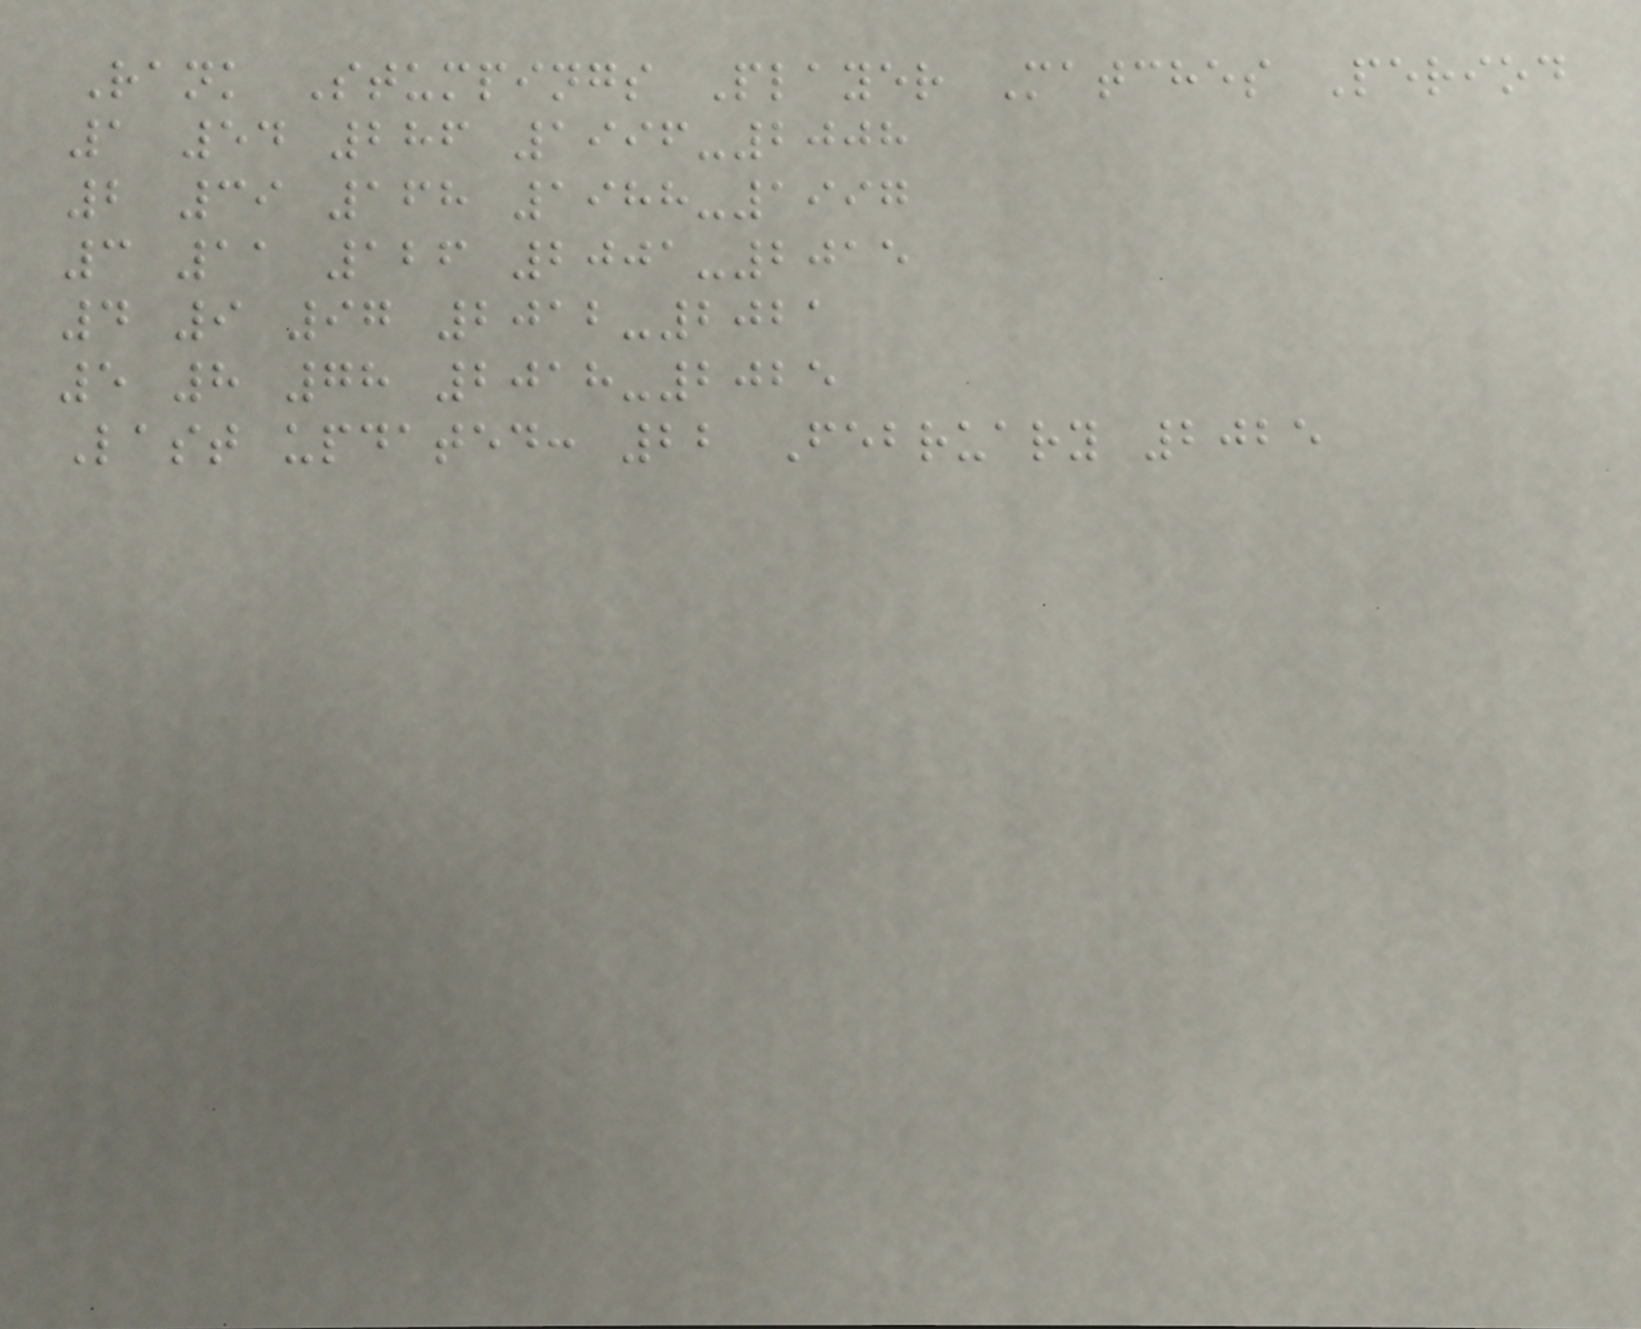Rank Stumpings Player Matches Period
1 54 286 1996-2008
2 39 168 1988-1997
3 11 126 2001-2015
4 9 97 2012-2021
5 8 78 2018-2025
Last updated: 22 February 2025
